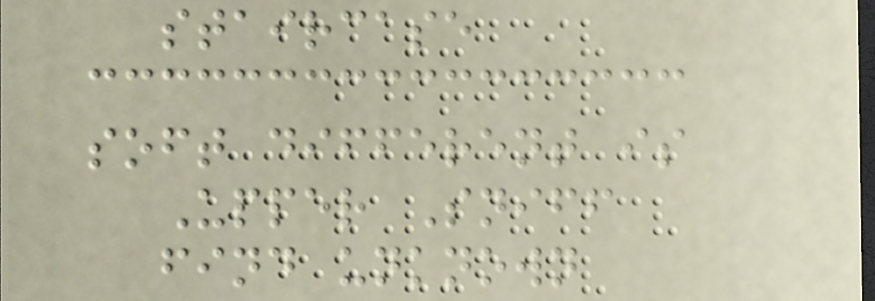staircase
soft different is
Upper Sniff
find unknown
